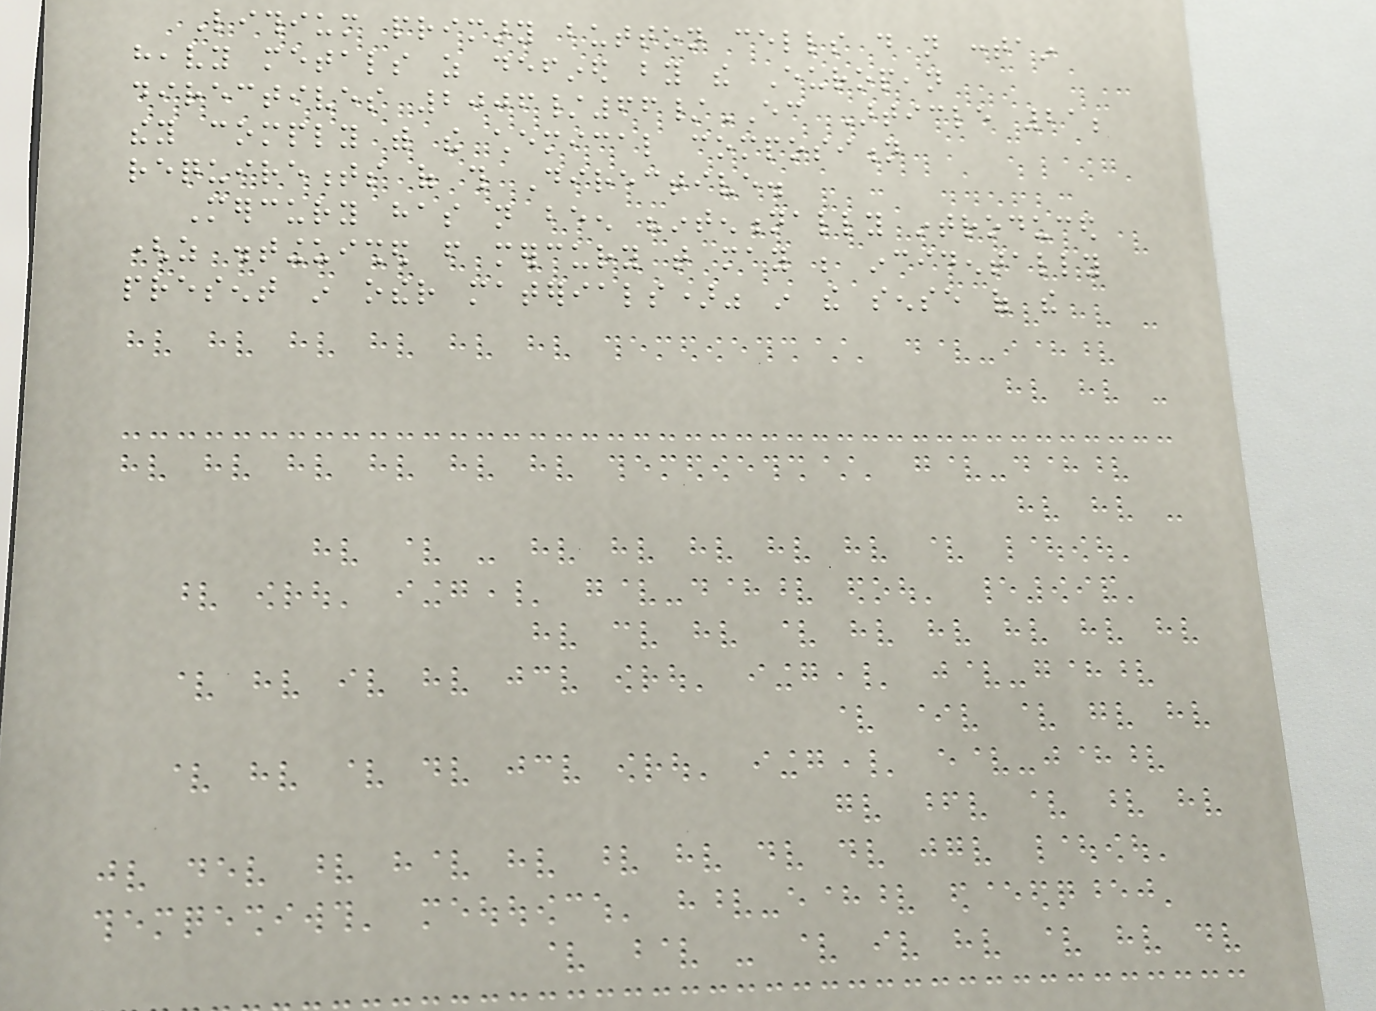Lithium primary button cells do not contain
heavy metals as defined by the European
directives 2006/66/EC Article 21;
they comply with the chemical composition
requirements of this Directive.
Mercury has not been "intentionally introduced
(as distinguished from mercury that may be incidentally
present in other materials)" in the sense of the
